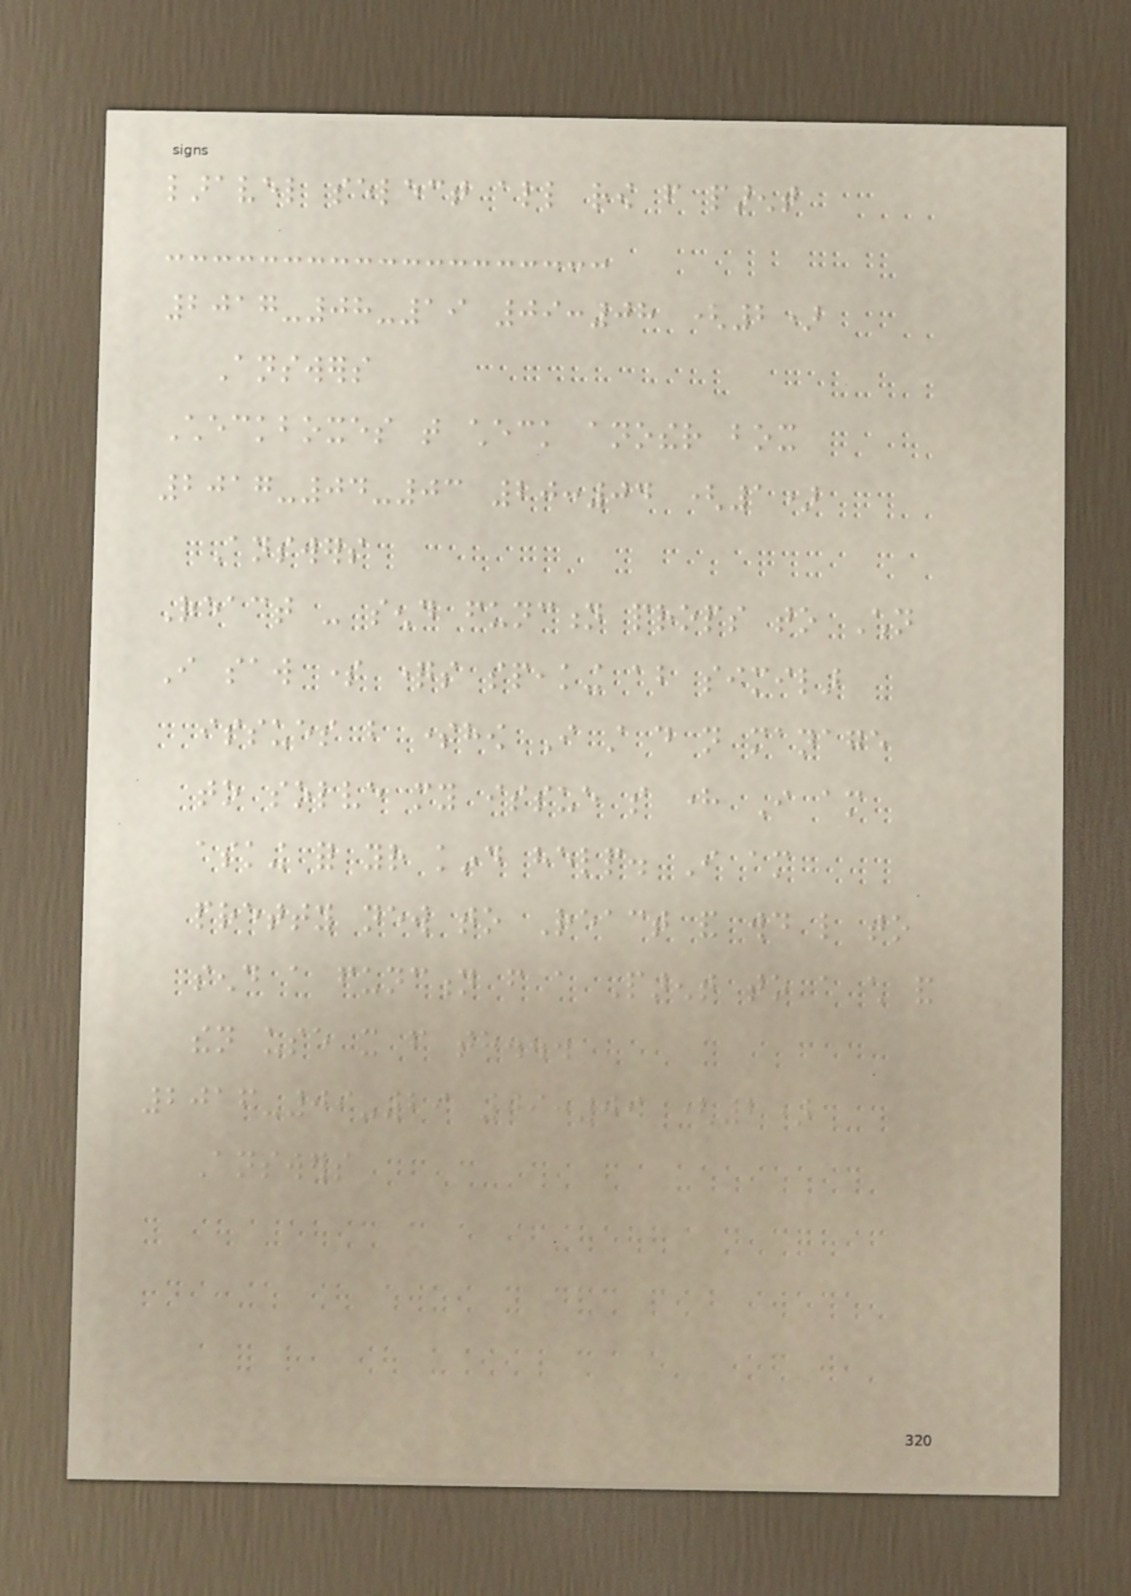laravel select all row from parent
2017-08-19 09:08 (2)
Answers
Checkboxes that check another box
2017-04-03 20:04 (1)
Answers
React - send function props to Children
I saw some questions speaking about similar
issues but somehow I still do not manage
to solve my issue so here I am
asking for your kind help. I am
pretty new to React and would like to
send a function from a Parent to a child and
then use it from th...
2016-09-29 09:09 (2)
Answers
